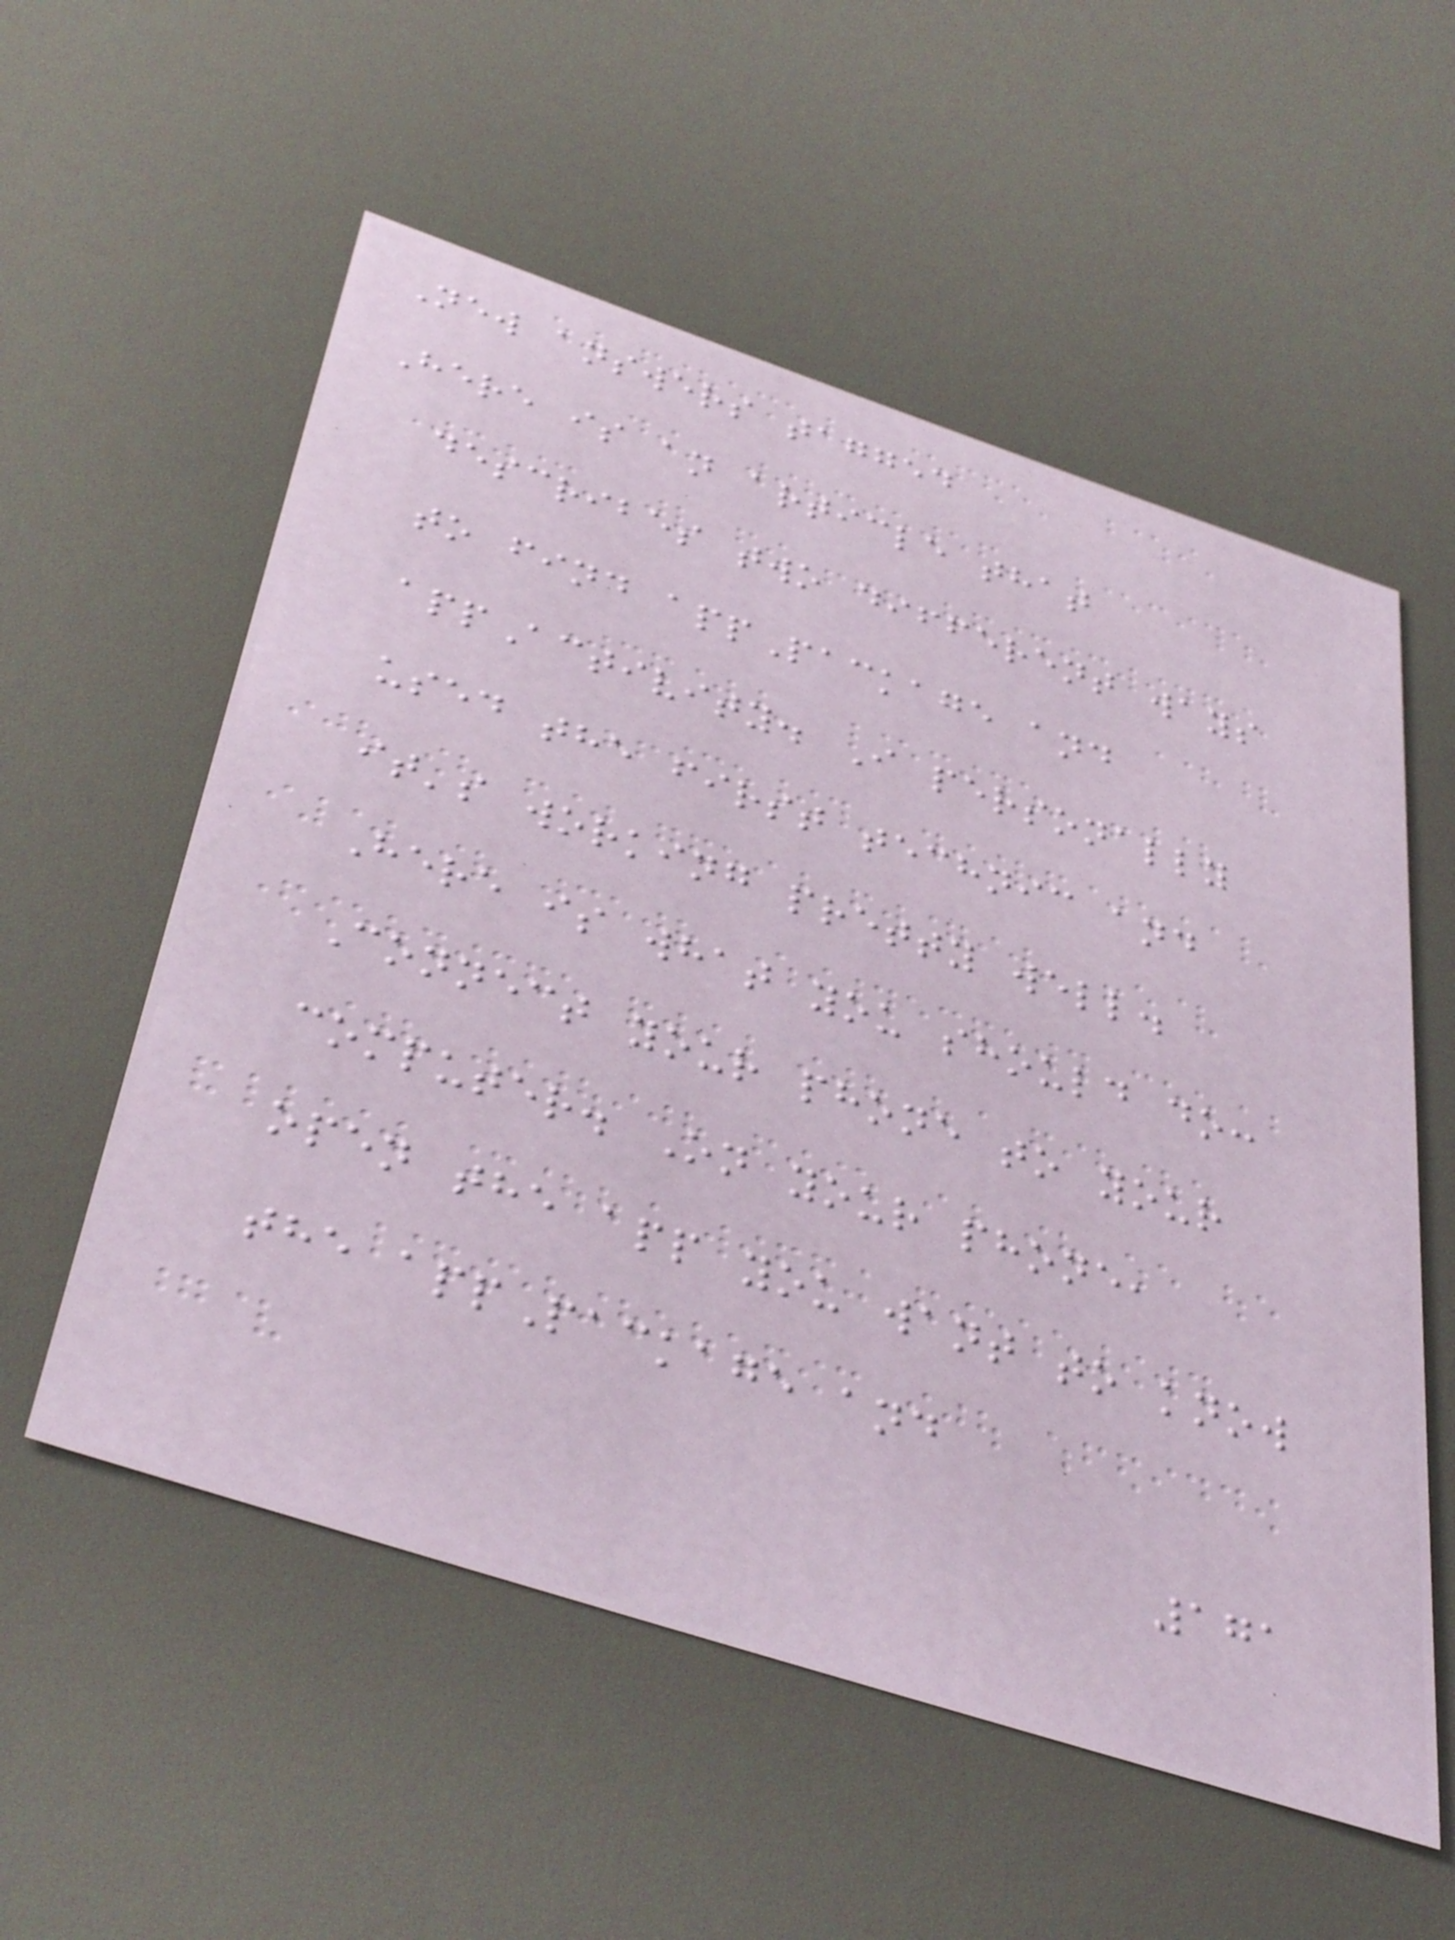New answers tagged
Here is an article that
describes two different ways
to find appPackage and
appActivity. I personally
used the first technic and
it's working pretty well.
Here is what you should do:
Connect your phone to your
computer. On your phone,
open the app you want to know
the appPackage and
171
